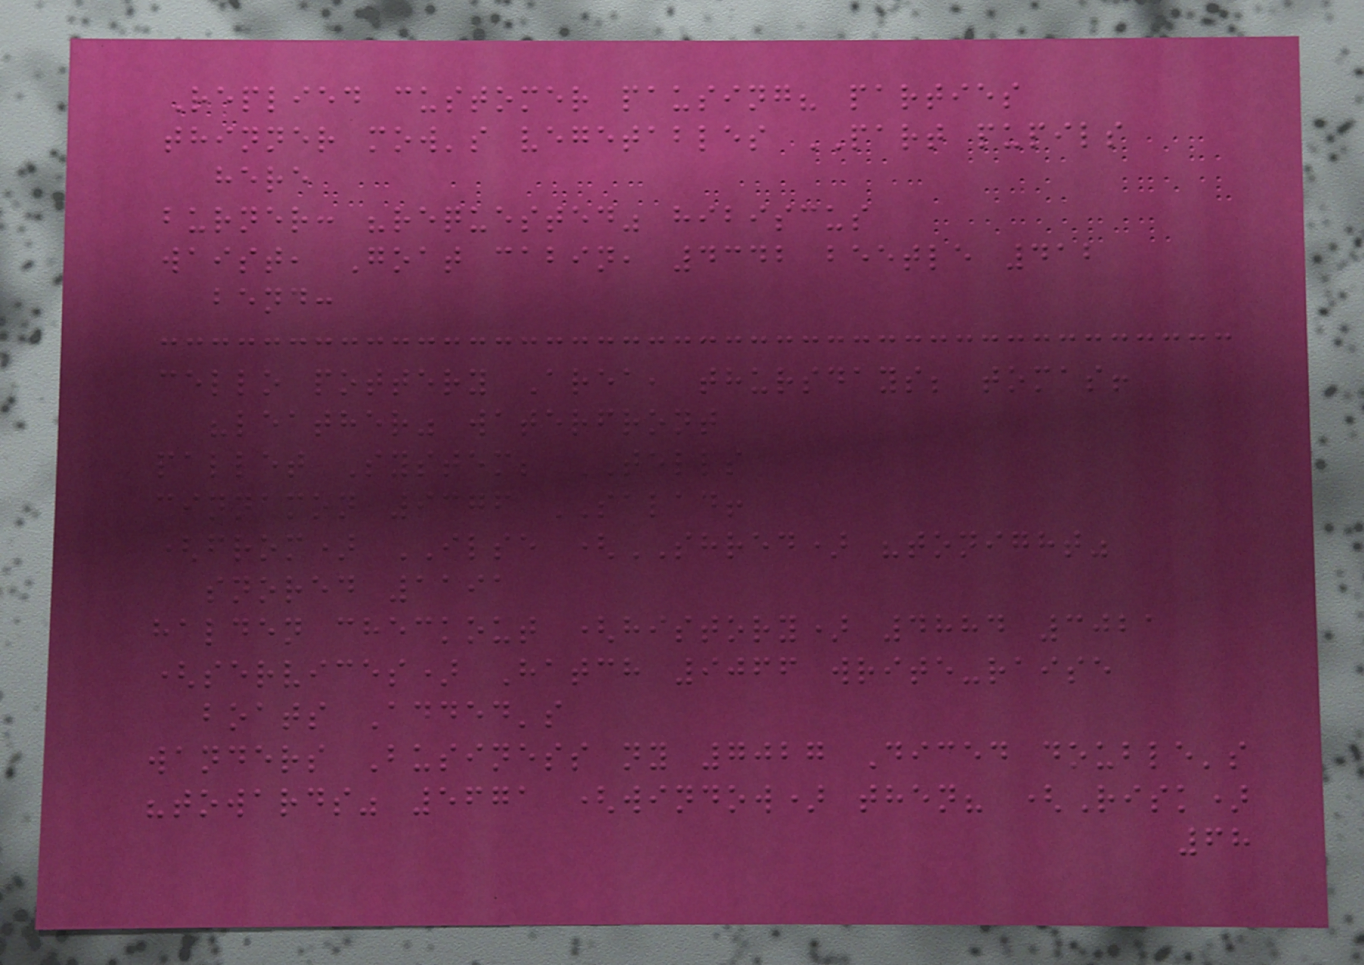Replied customer pausing? parties
thinner mow's vegetables PART pupils
here
burner: "requested" hibiscus
waist, Goat cabin, 4342 beetle 412
bend:
cello pottery Area, thursdays; tomas!
"leather" waterfront
pallet System; TELLS
cinnamon 9376 SALAD!
(from) ILSE (SHRED) "tonight"
snored 1191
halden checkout (history) 4884 3021
(services) Hatch 9066 write-raise
boats Added's
wanders Business ny 7027 Diced double's
"towards" 5671 (window) then? (Risk)
68
